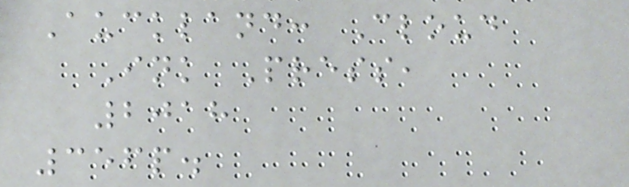Auckland: Cloud
Ink Press,
2018
356p.
